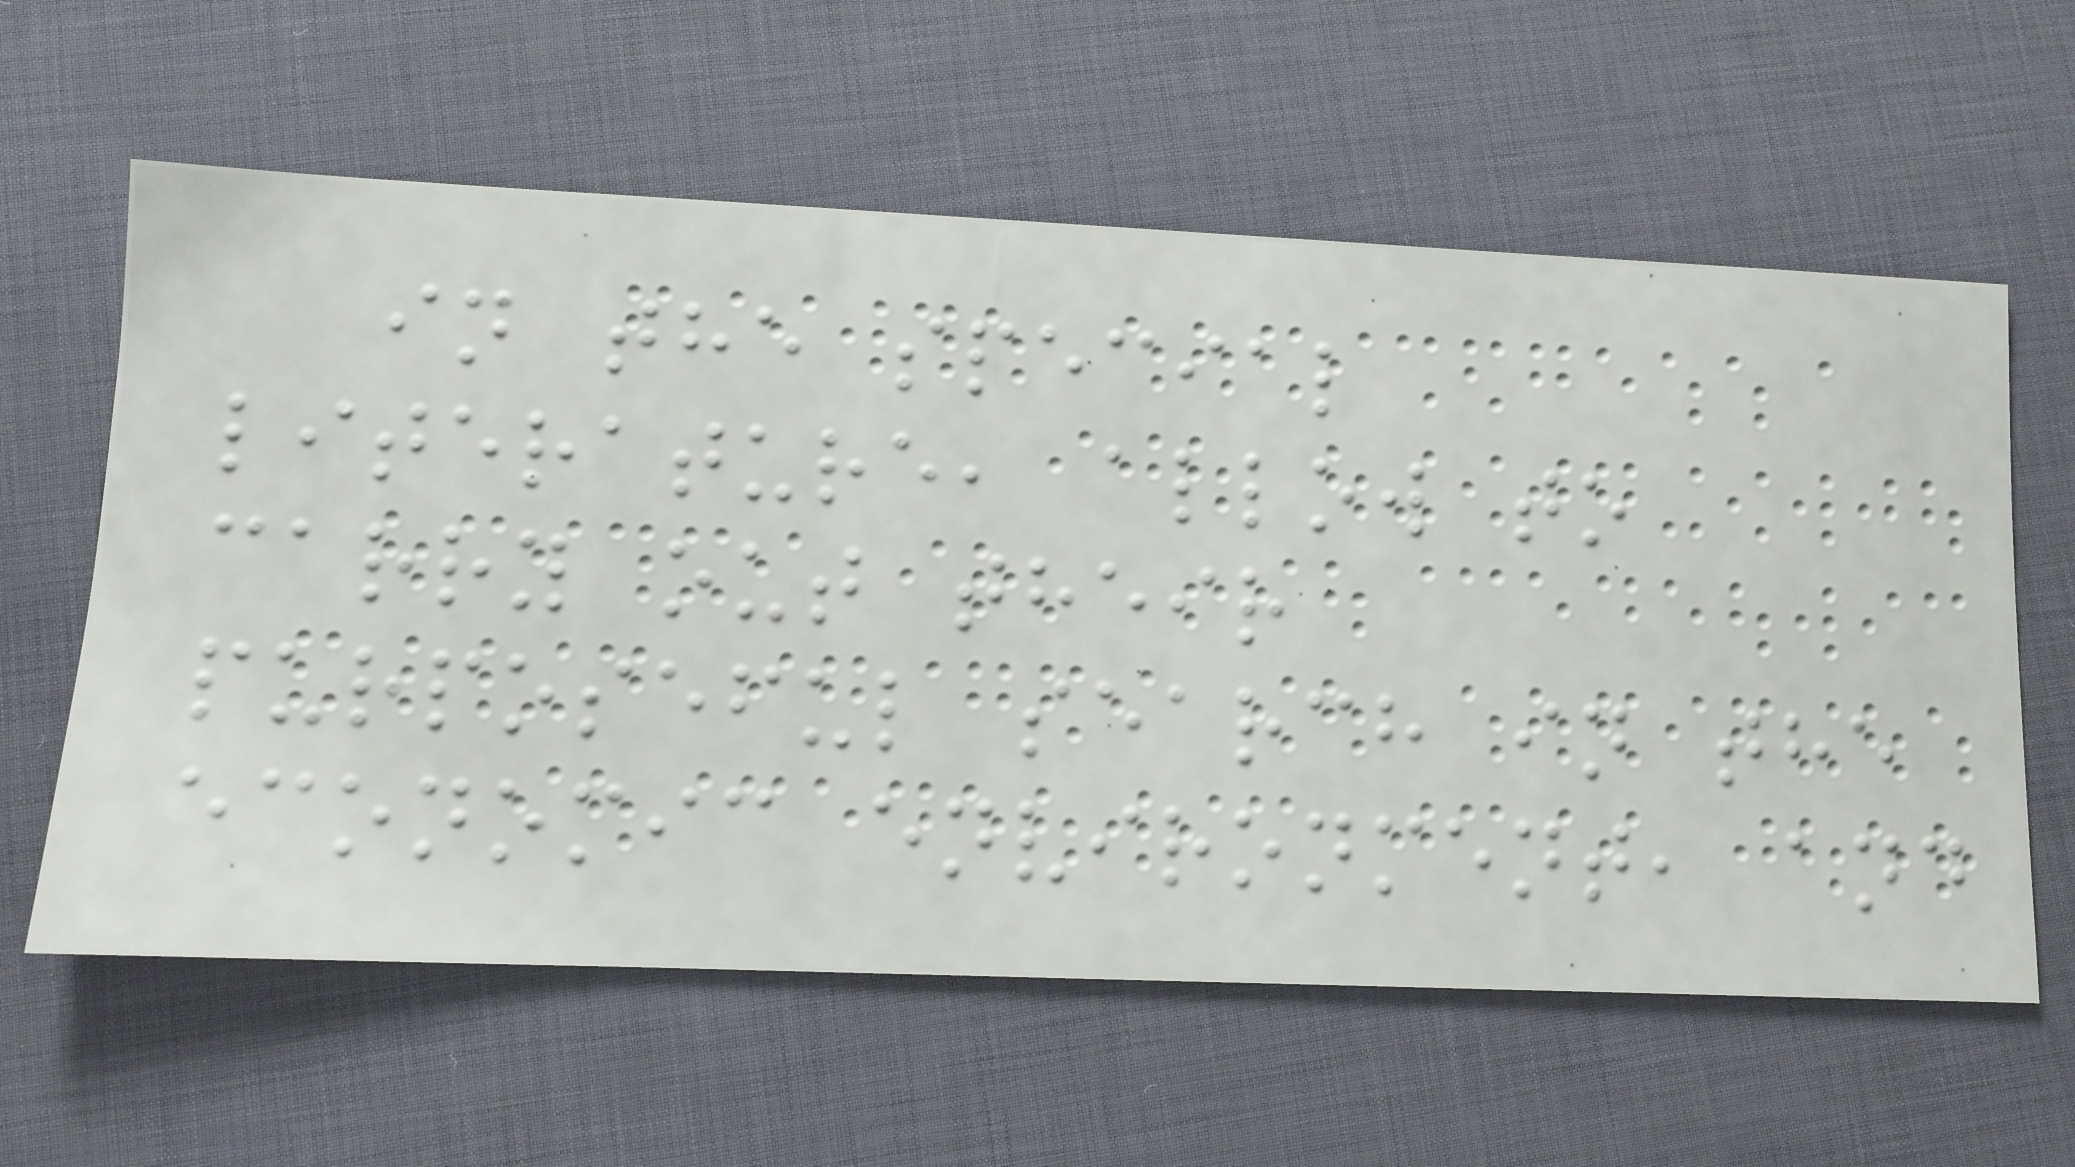in the special
literature, allow to
carry out their
purposeful search in the
economic environment, and
